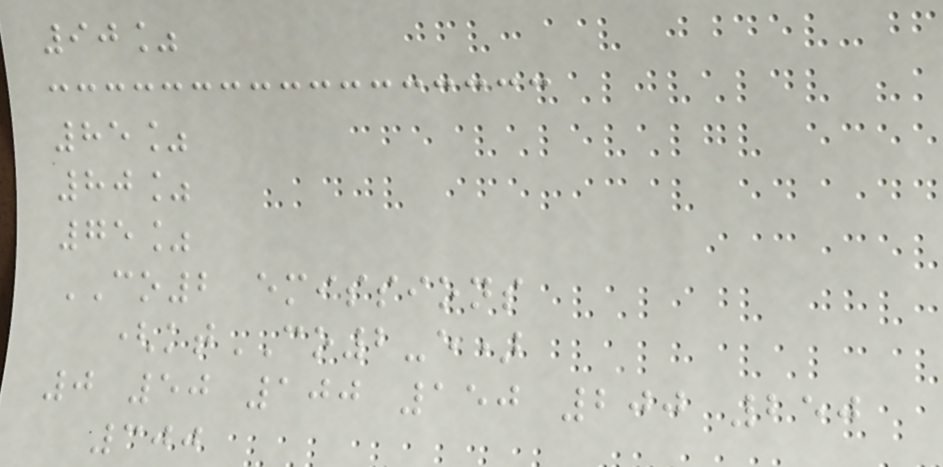90%
85%
80%
75%
CO2 emissions
(ktCO2-e)
0 50 100 150 200 250
300
